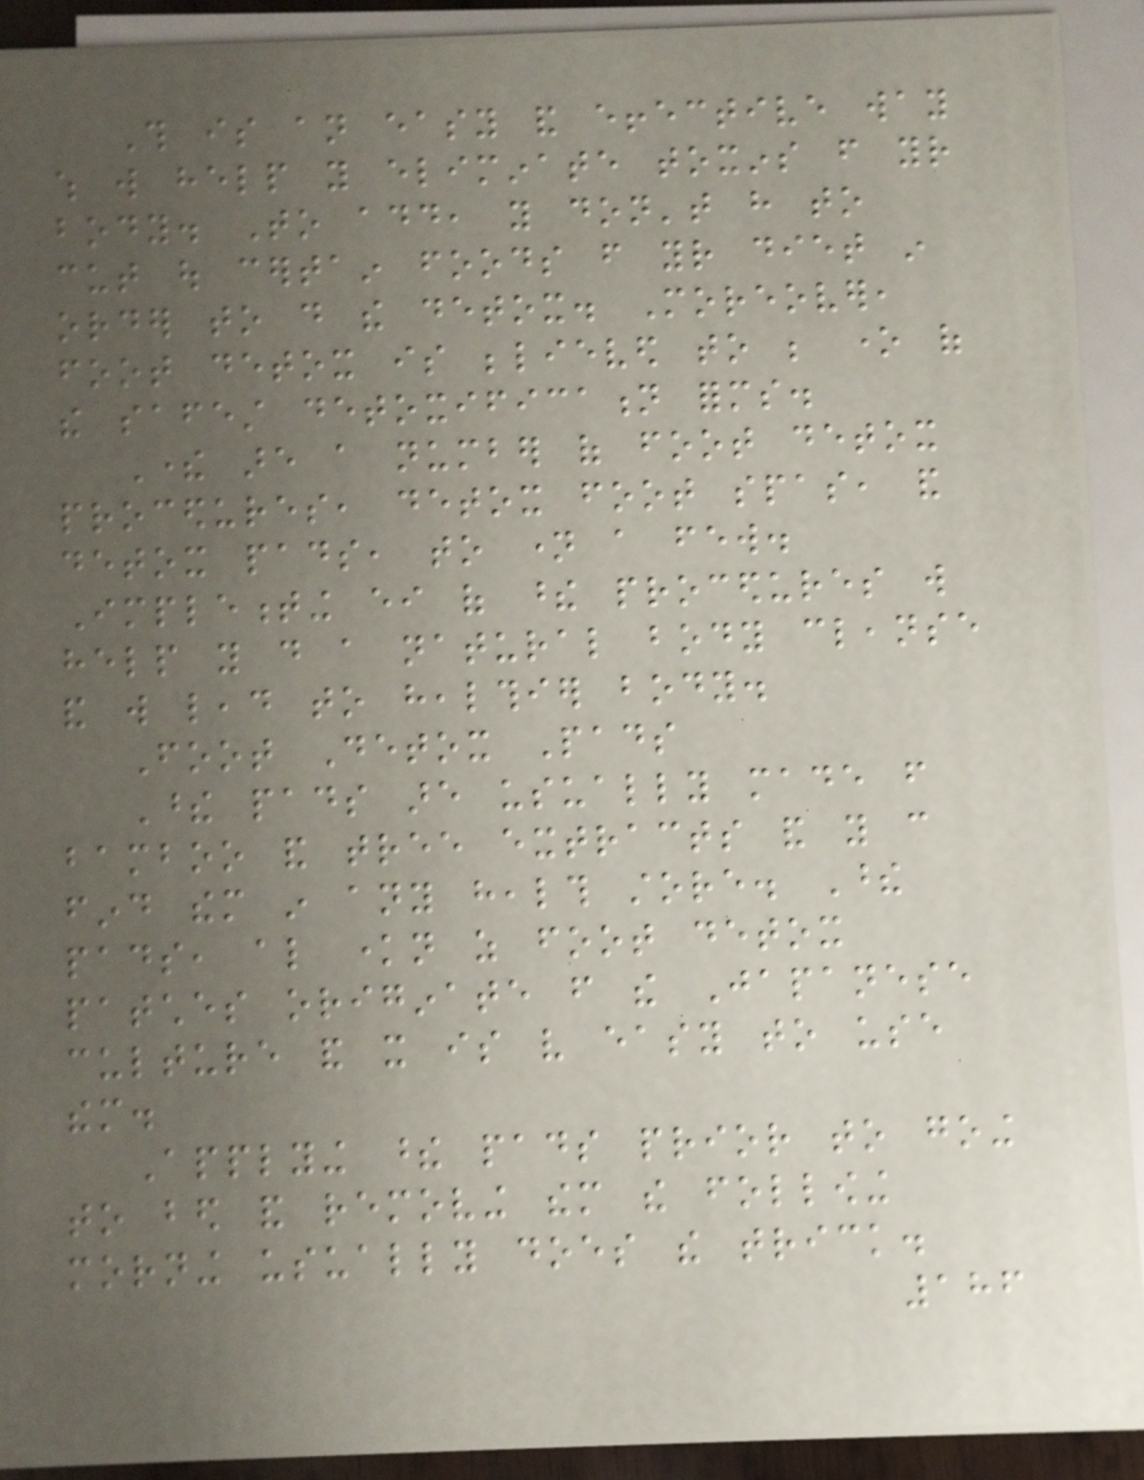This is an easy and effective way
which will help you eliminate toxins from your
body. To add, you don't have to
cut out certain foods from your diet in
order to do the detox. Moreover,
foot detox is believed to be one of
the safest detoxification forms.
There are a number of foot detox
procedures, detox foot spas, and
detox pads, to name a few.
Implementing either of these procedures will
help you do a natural body cleanse
and will lead to healthier body.
Foot Detox Pads
These pads are usually made from
bamboo and tree extracts and you can
find them in any health store. These
pads, also known as foot detox
patches originate from the Japanese
culture and it is very easy to use
them.
Applying these pads prior to going
to bed and removing them the following
morning usually does the trick.
186
